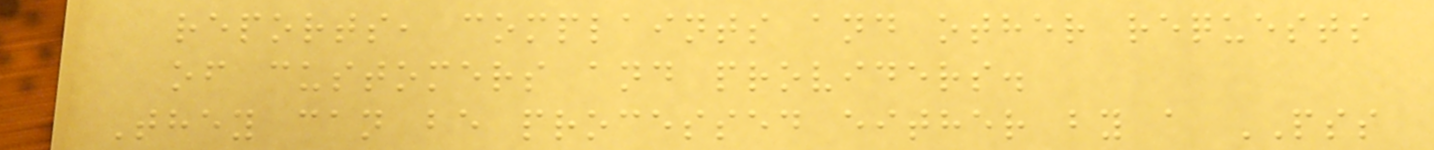reports, complaints and other requests
of customers and providers.
They can be processed either by a PSS
